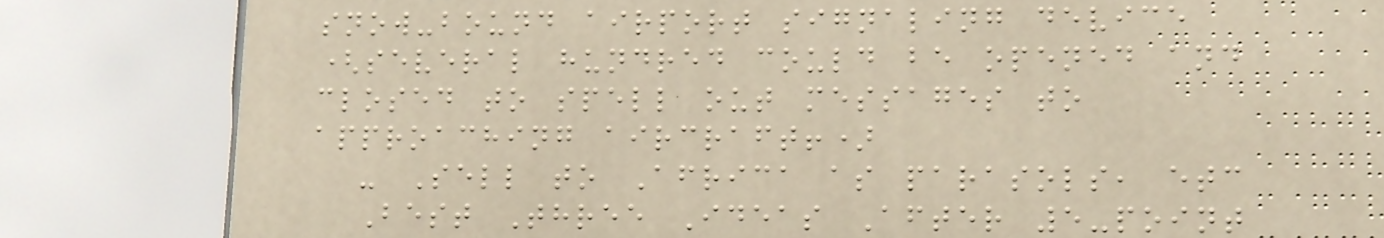snow-bound airport signaling device
(several hundred could be opened and
closed to spell out messages to
approaching aircraft!)
- Sell to Africa as parasols, etc
Best Three Ideas After 5-point
